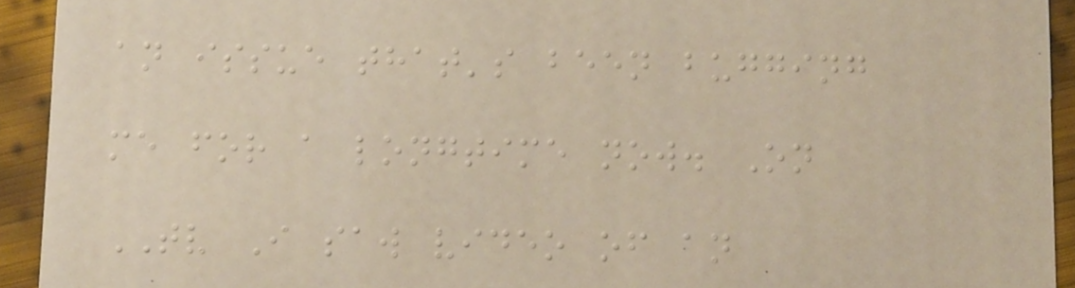an issue that's been bugging
me for a longtime now. On
TV I saw video of an
